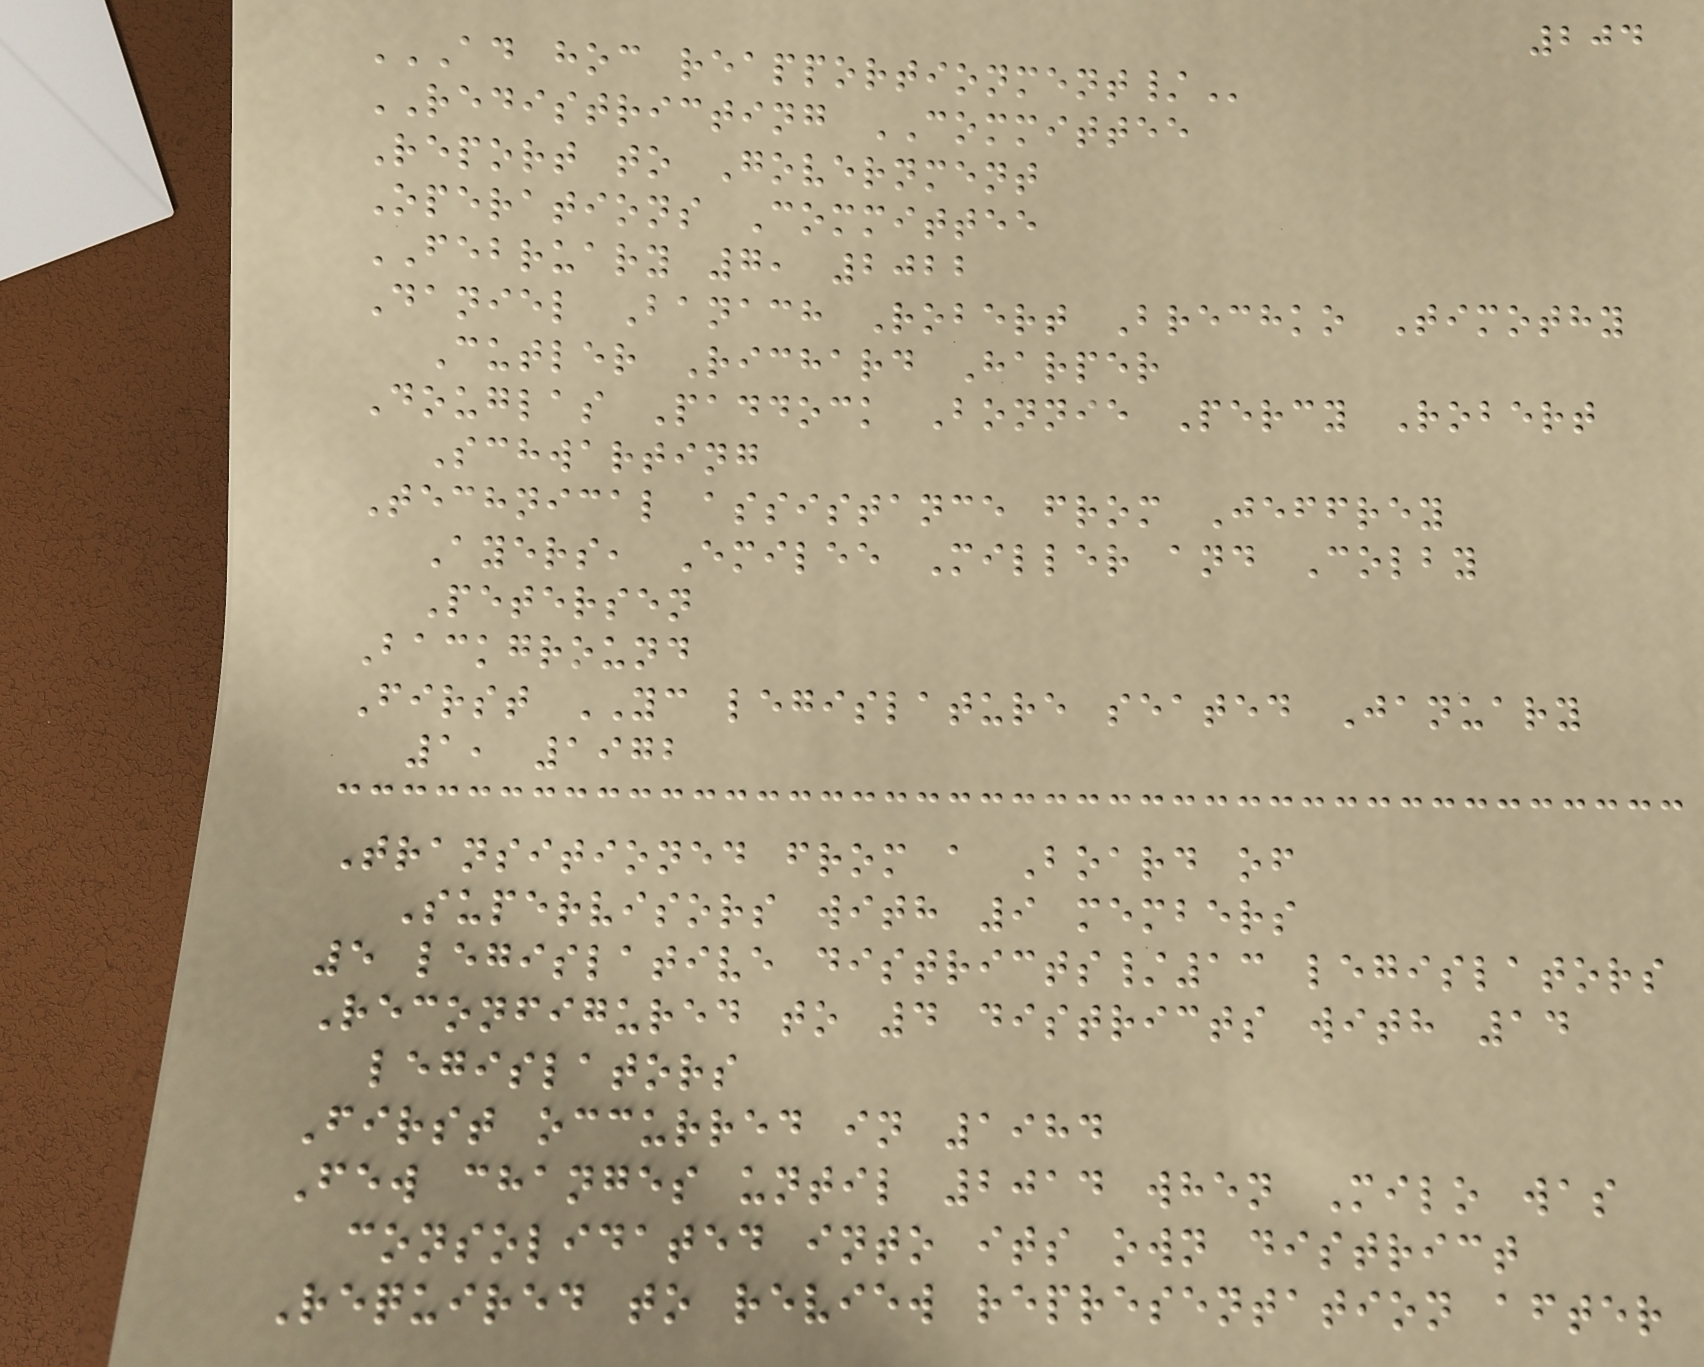204
AD HOC REAPPORTIONMENT/
REDISTRICTING COMMITTEE
Report to Government
Operations Committee
FEBRUARY 7, 2022
Daniel Banach Robert Brechko Timothy
Cutler Richard Harper
Douglas Paddock Bonnie Percy Robert
Schwarting
Technical assistance from Jeffrey
Ayers, Emilee Miller and Colby
Petersen
Background
First YC legislature seated January
1, 1972
Transitioned from a Board of
Supervisors with 9 members
5 legislative districts/13 legislators
Reconfigured to 4 districts with 14
legislators
First occurred in 1984
Few changes until 2014 when Milo was
consolidated into its own district
Required to review representation after
